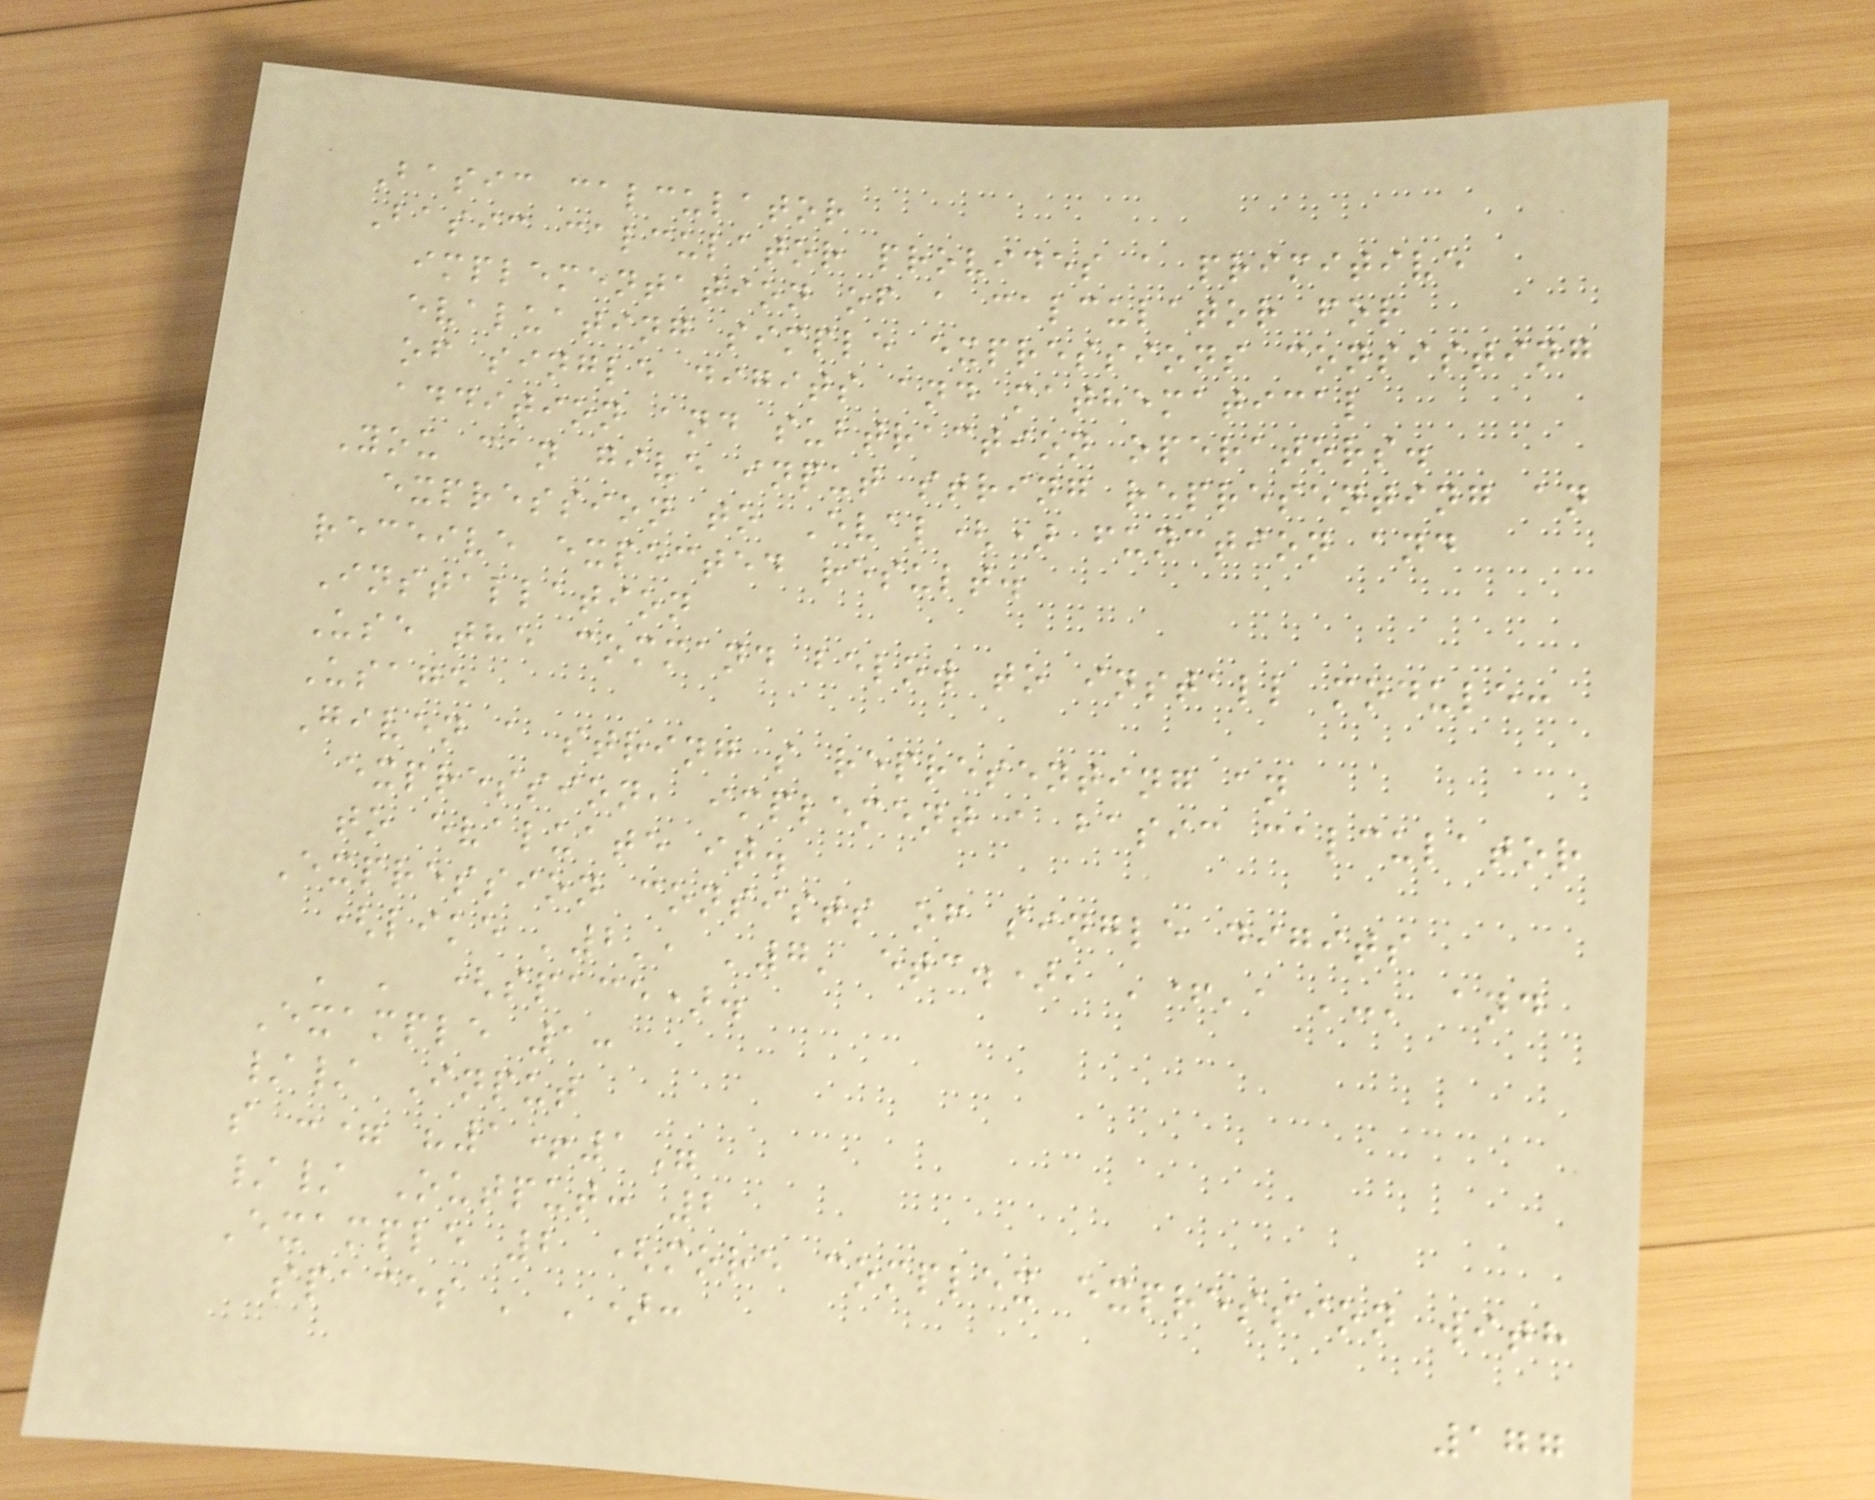Basic calculator
Basic calculator provides a primitive
implementation of a calculator for
evaluating simple expressions consisting
of single digits and mathematical
addition and subtraction operators.
You can give input string representing an
expression to Eval() function and
receive expected result.
Installation
Use the command below to install module:
Usage
Given a string s representing an
expression, implement a basic calculator
to evaluate it.
Expression consists of single digits
(like '2', '7' etc.), '+', '-' and
' ' (space).
Example 1:
// Input
s := "1+1"
// Output: 2
Example 2 (more complex expression with
spaces ' '):
177
